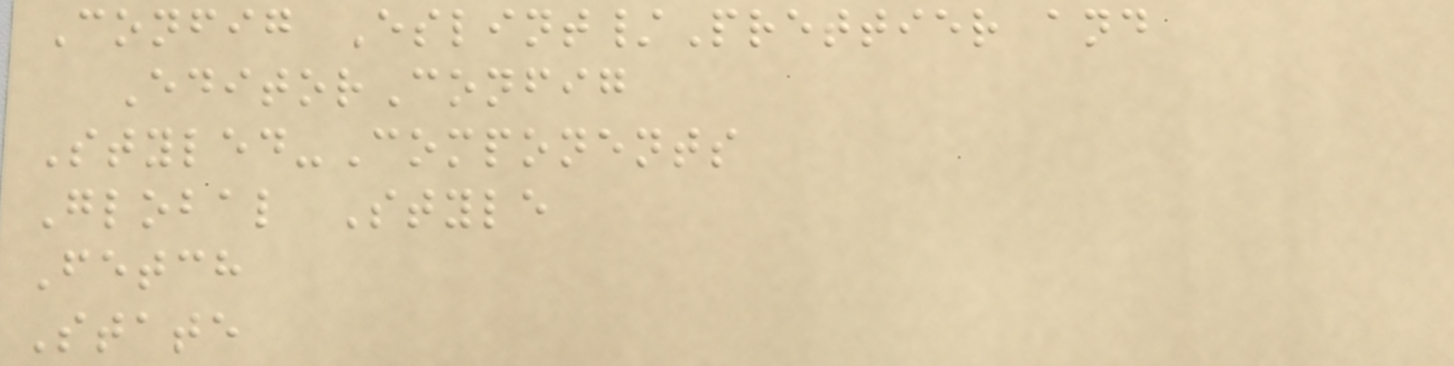Config Eslint/Prettier and
EditorConfig
Styled-Components
Global Style
Fetch
State
